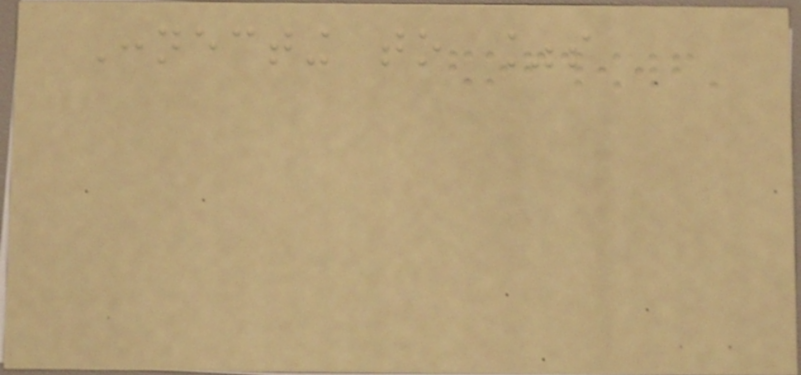Connecting to %s
